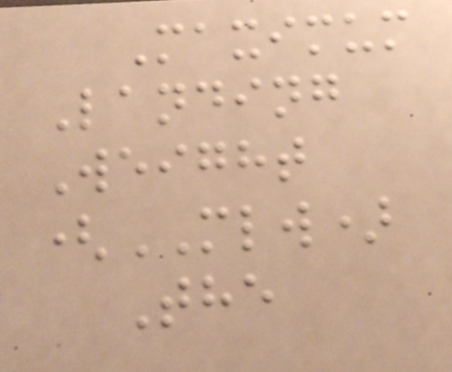Maximum
Landing
Weight
(MLW)
The
